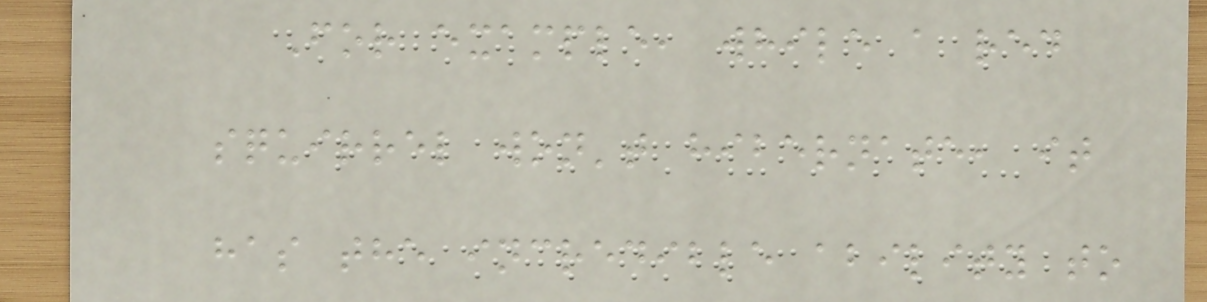For example, while a red
squirrel won't hibernate, it
has the incredible ability to
